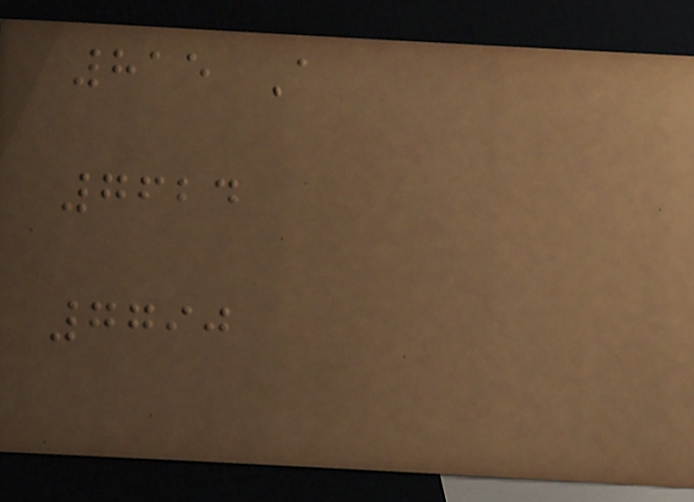815 A
7624
7790
